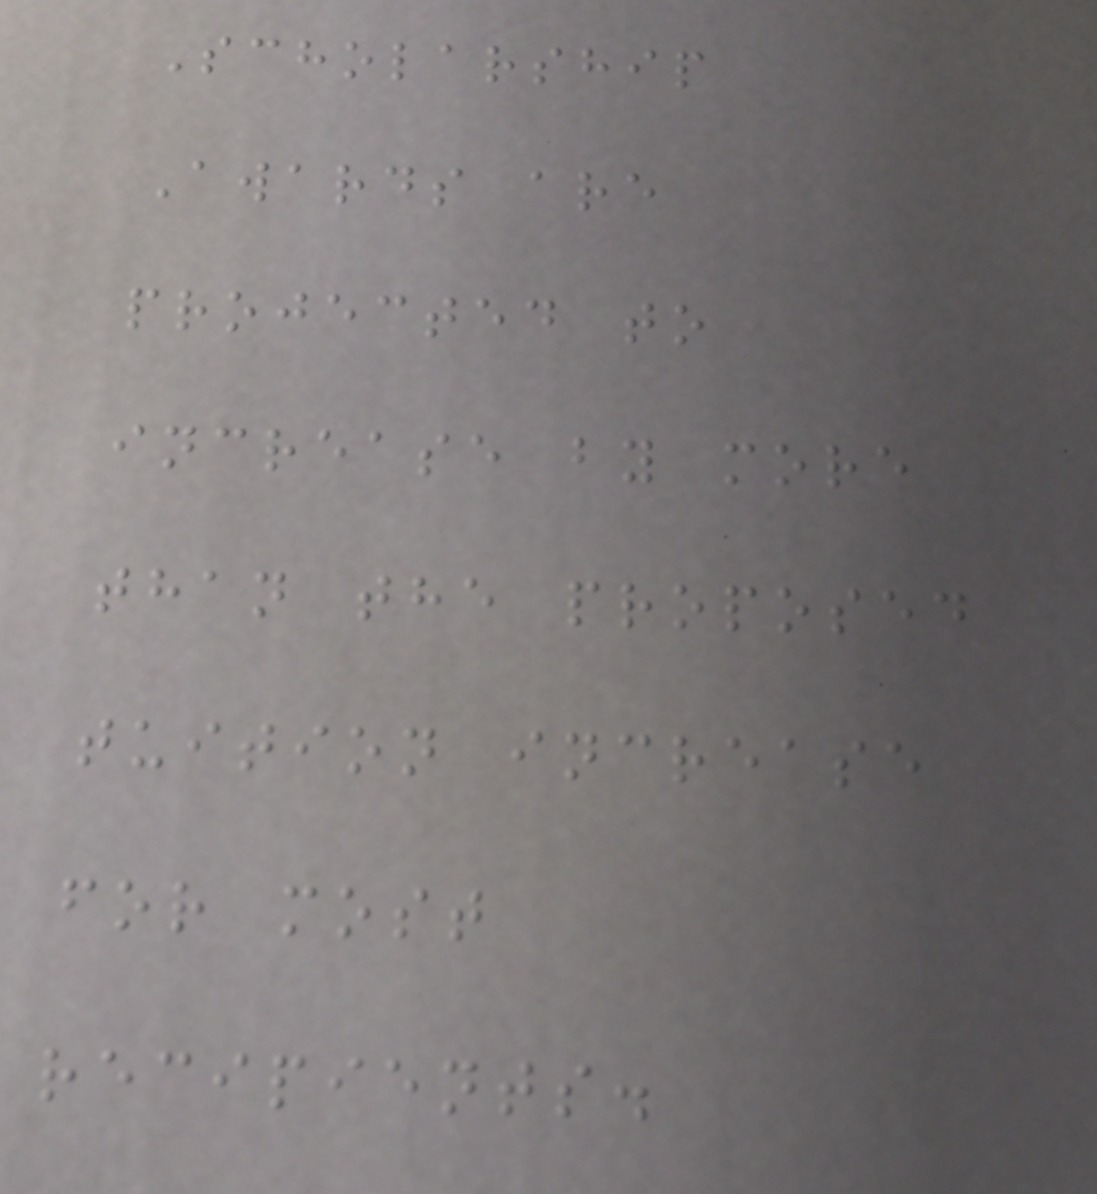Scholarship
Awards are
projected to
increase by more
than the proposed
tuition increase
for most
recipients.
